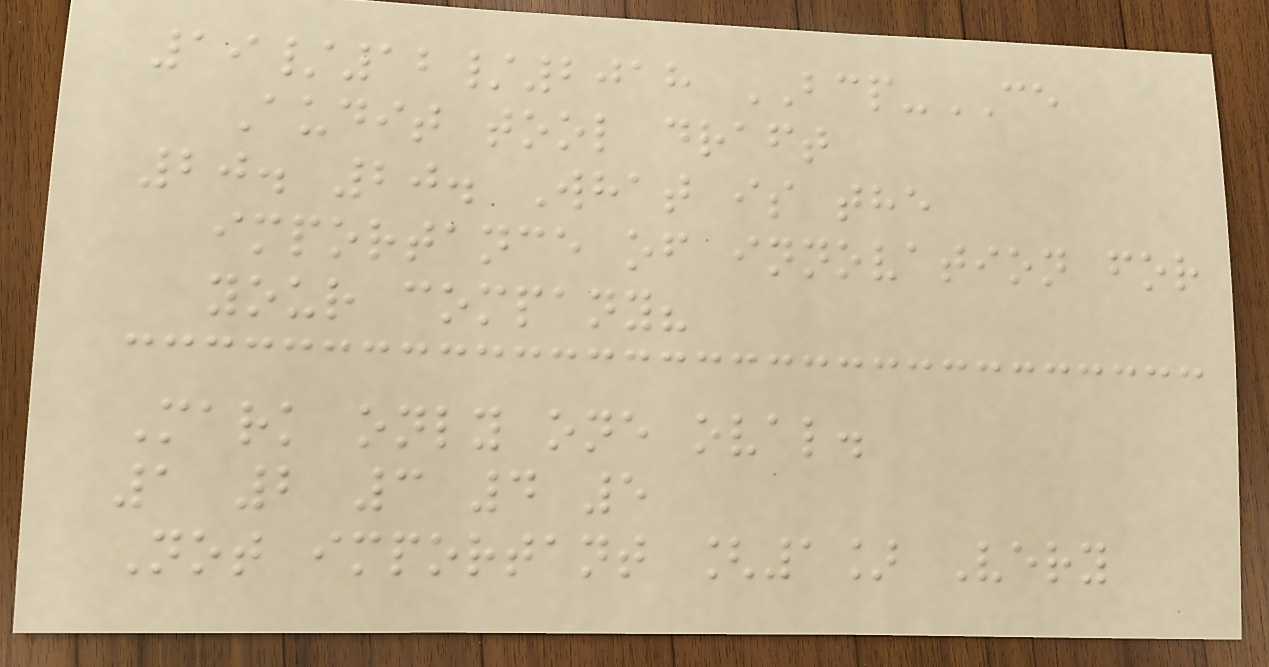19/12/2018 BCP-CE
Audit tool draft
20. 20. What is the
importance of innovation for
your company?
Mark only one oval.
1 2 3 4 5
Not important [1] Very
